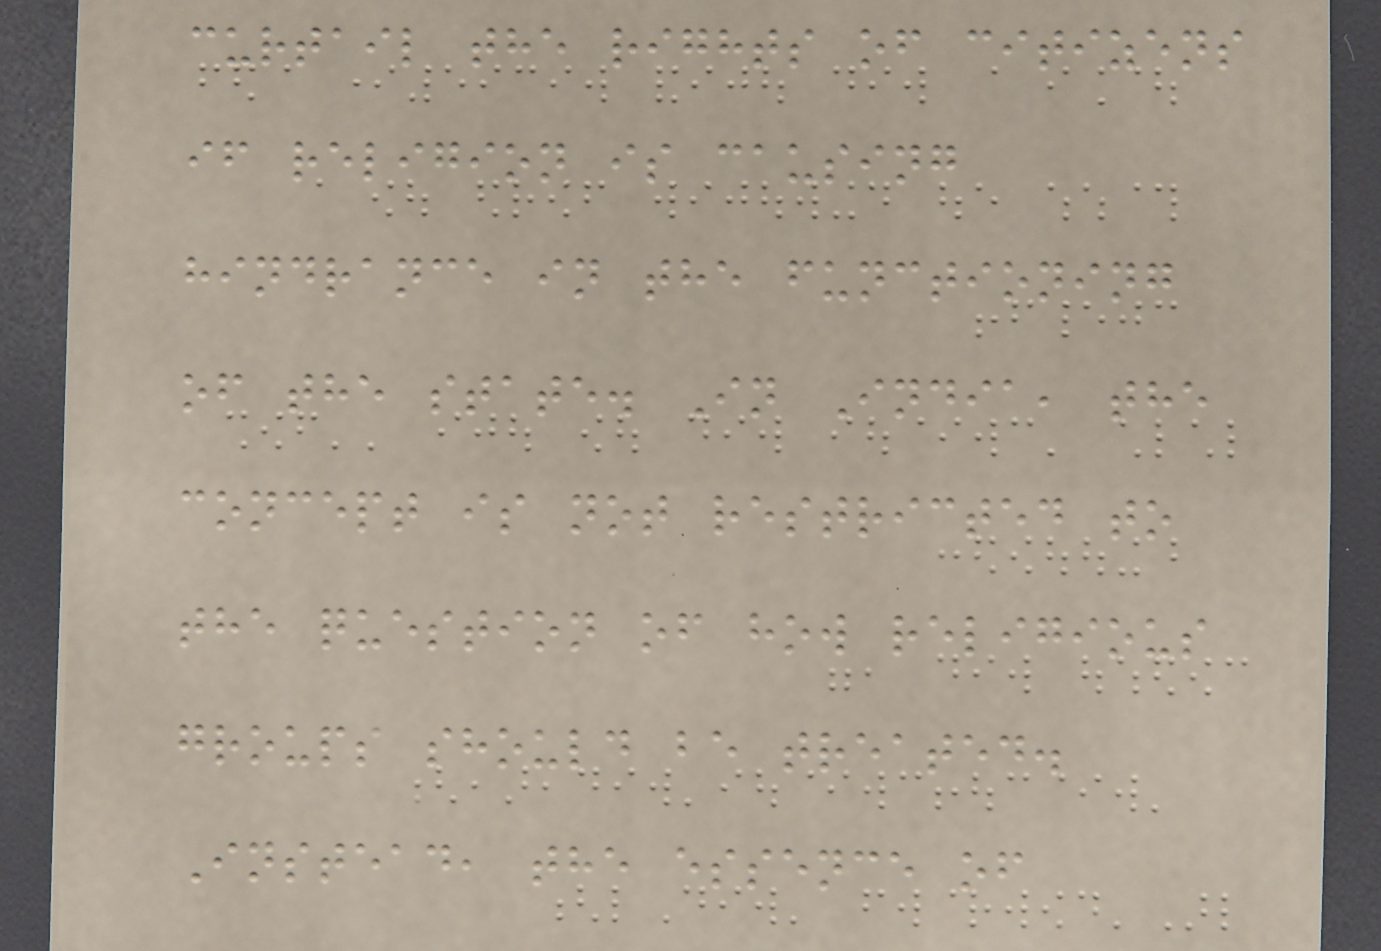curtail the rights of citizens
if religion is causing
hindrance in the functioning
of the state. In India, the
concept is not restricted to
the question of how religious
groups should be treated.
Instead, the essence of
